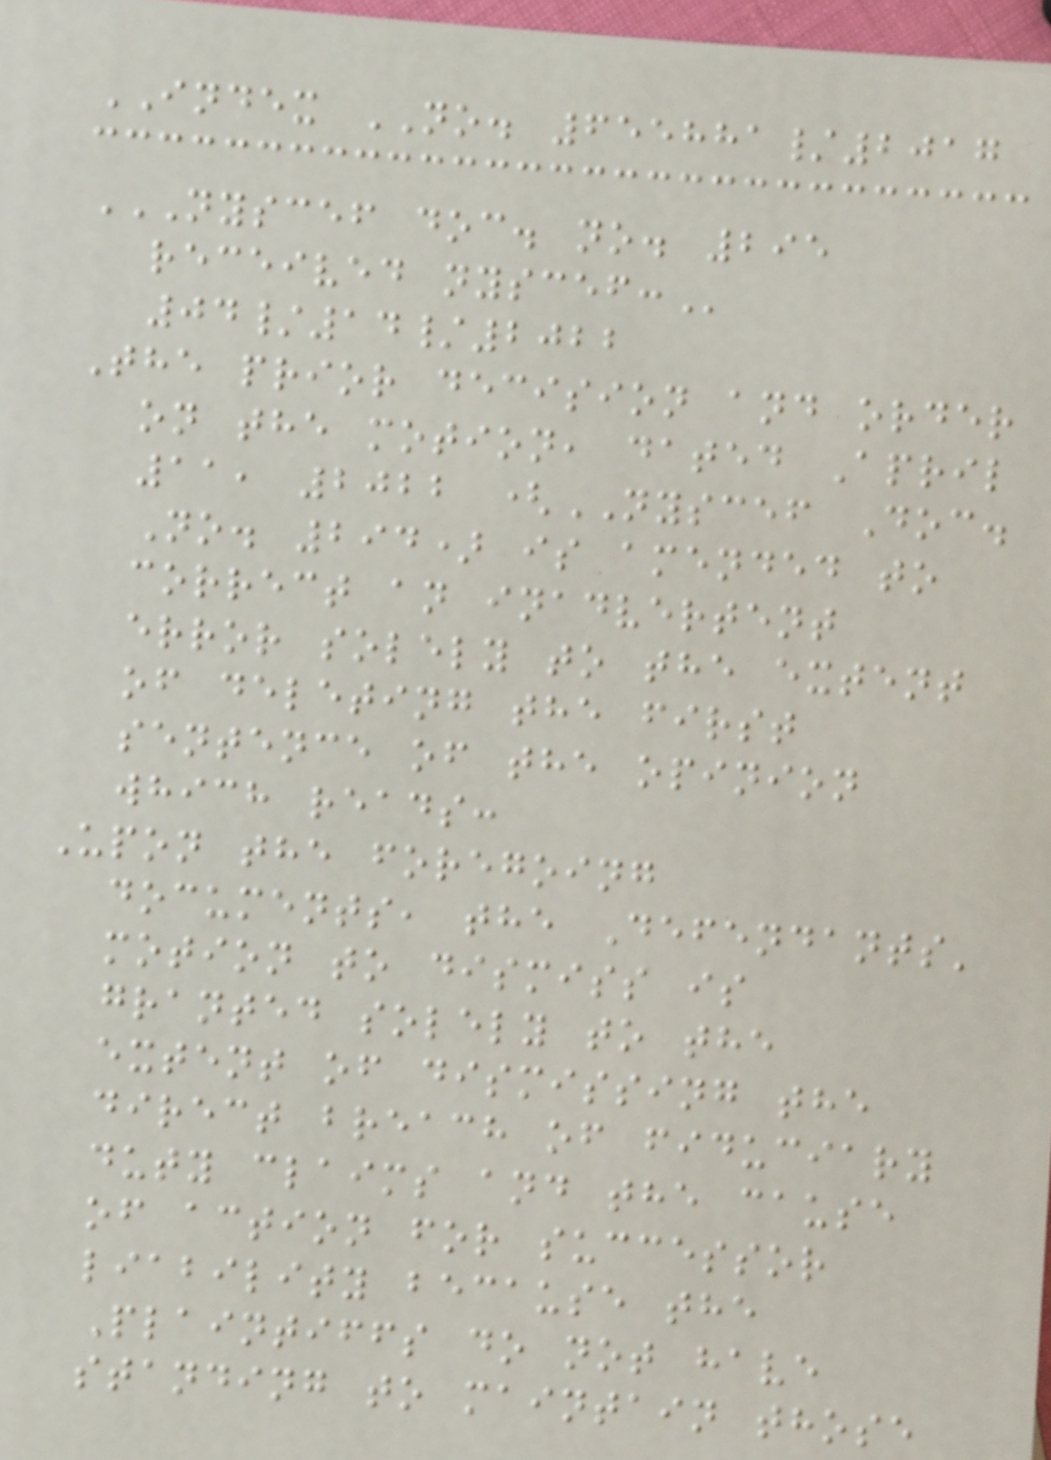INDEX NO. 655881/2017
NYSCEF DOC. NO. 295
RECEIVED NYSCEF:
04/14/2022
The prior decision and order
on the motion, dated April
11, 2022 (NYSCEF Doc.
No. 294) is amended to
correct an inadvertent
error solely to the extent
of deleting the first
sentence of the opinion
which reads:
Upon the foregoing
documents, the Defendants'
motion to dismiss is
granted solely to the
extent of dismissing the
direct breach of fiduciary
duty claims and the cause
of action for successor
liability because the
Plaintiffs do not have
standing to maintain those
